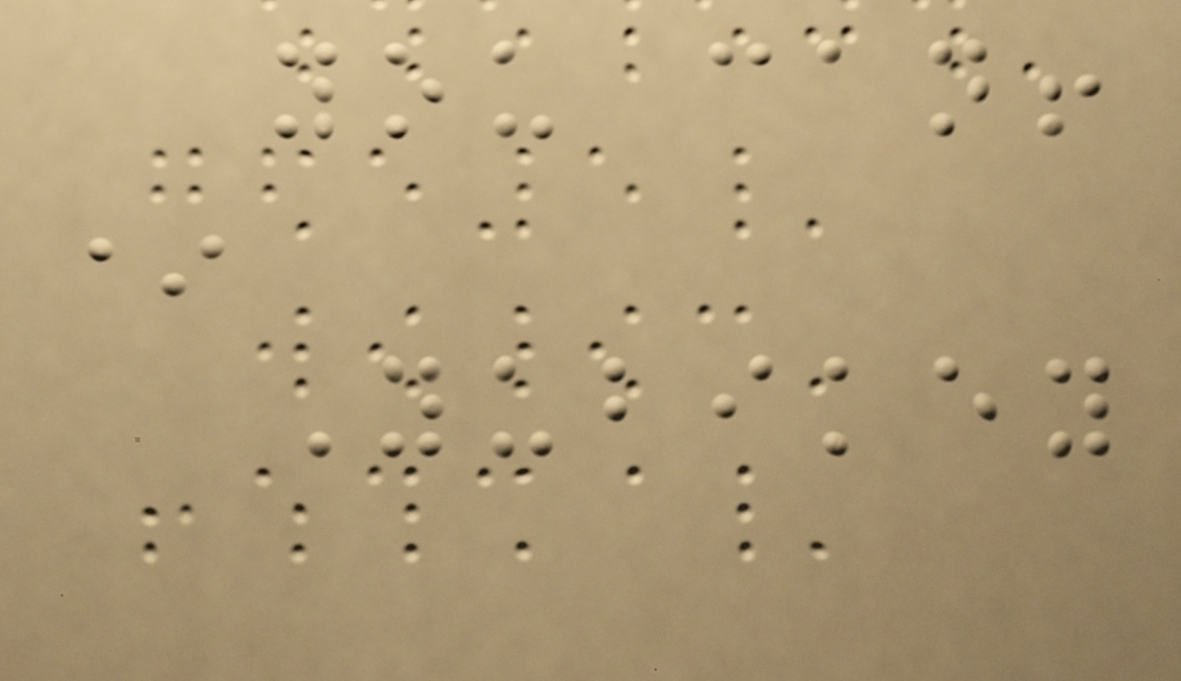you can!
*
Yubikey
